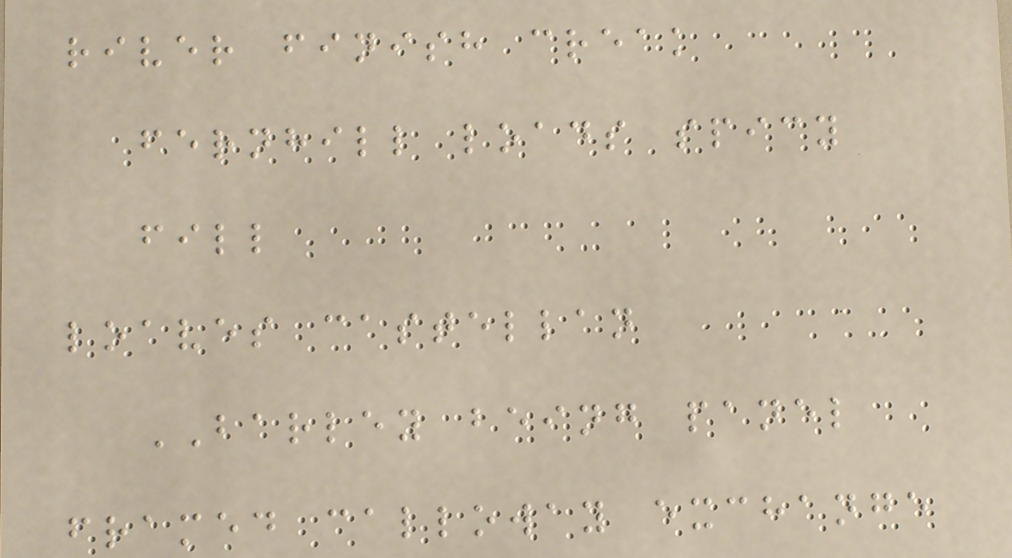river finish creak
fernhill loads spicy
fill
loaves castellan
BARLEY being panel
framed calloway exchange
